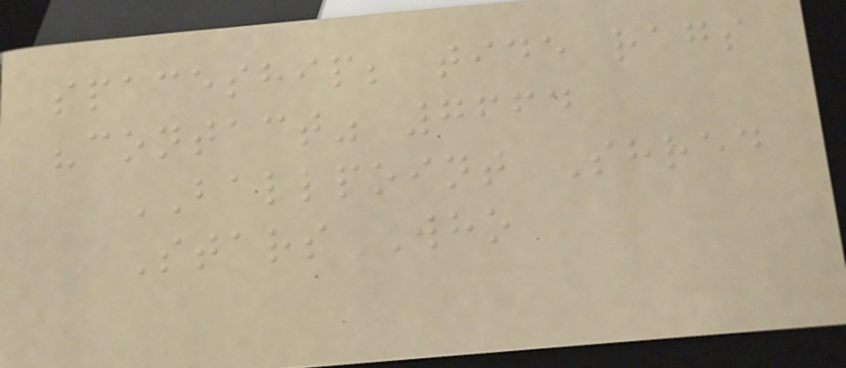spaceship; tide rags
"contact" 7664
BALLPOINT Shred
Stars Who
